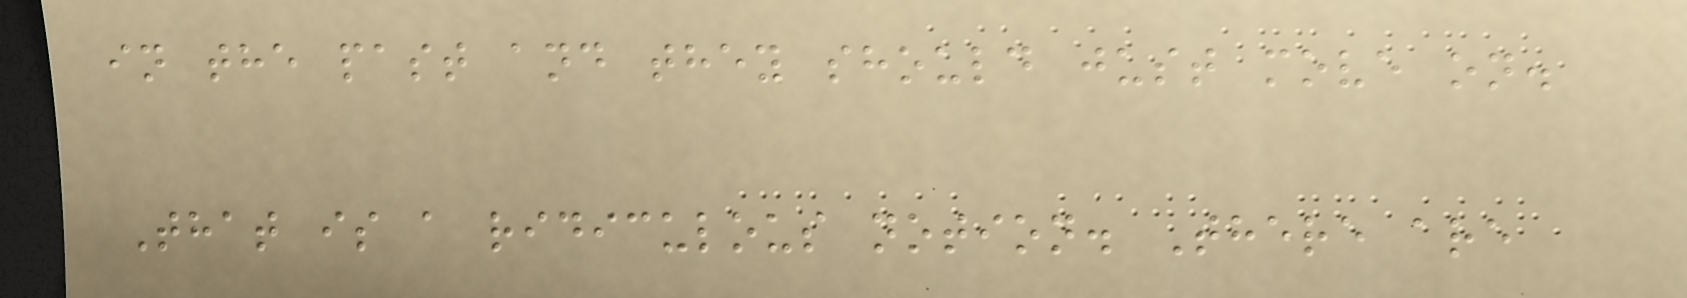in the past and they should just move on.
That is a ridiculous notion. There are
